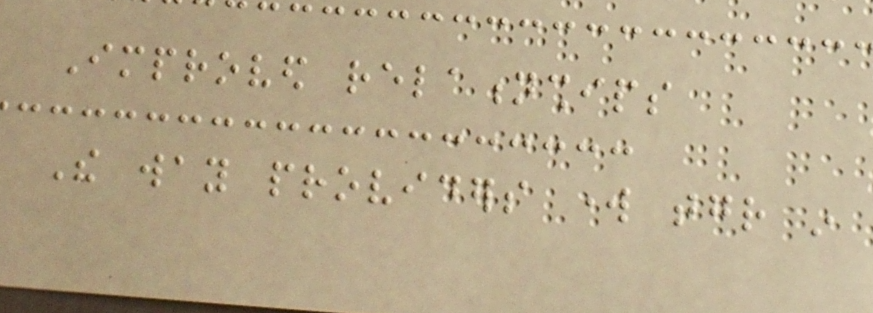Improved relationships
The way providers work together in
